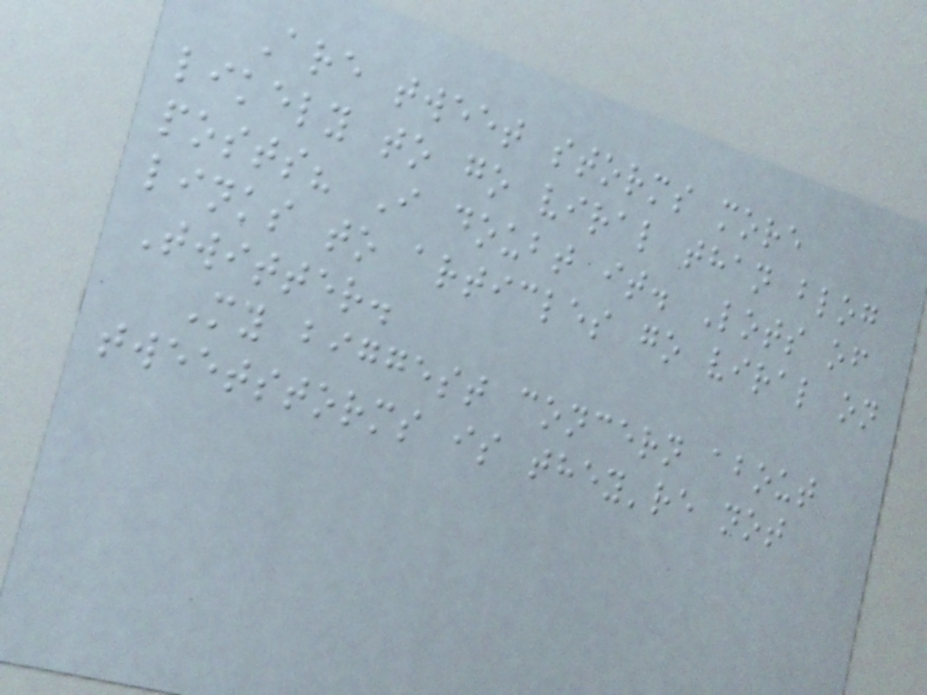Are tweet storms more
likely to go viral than blog
posts? I doubt it. Lots of
links to articles go viral on
Twitter.
My biggest concern about
tweetstorms is they're not
